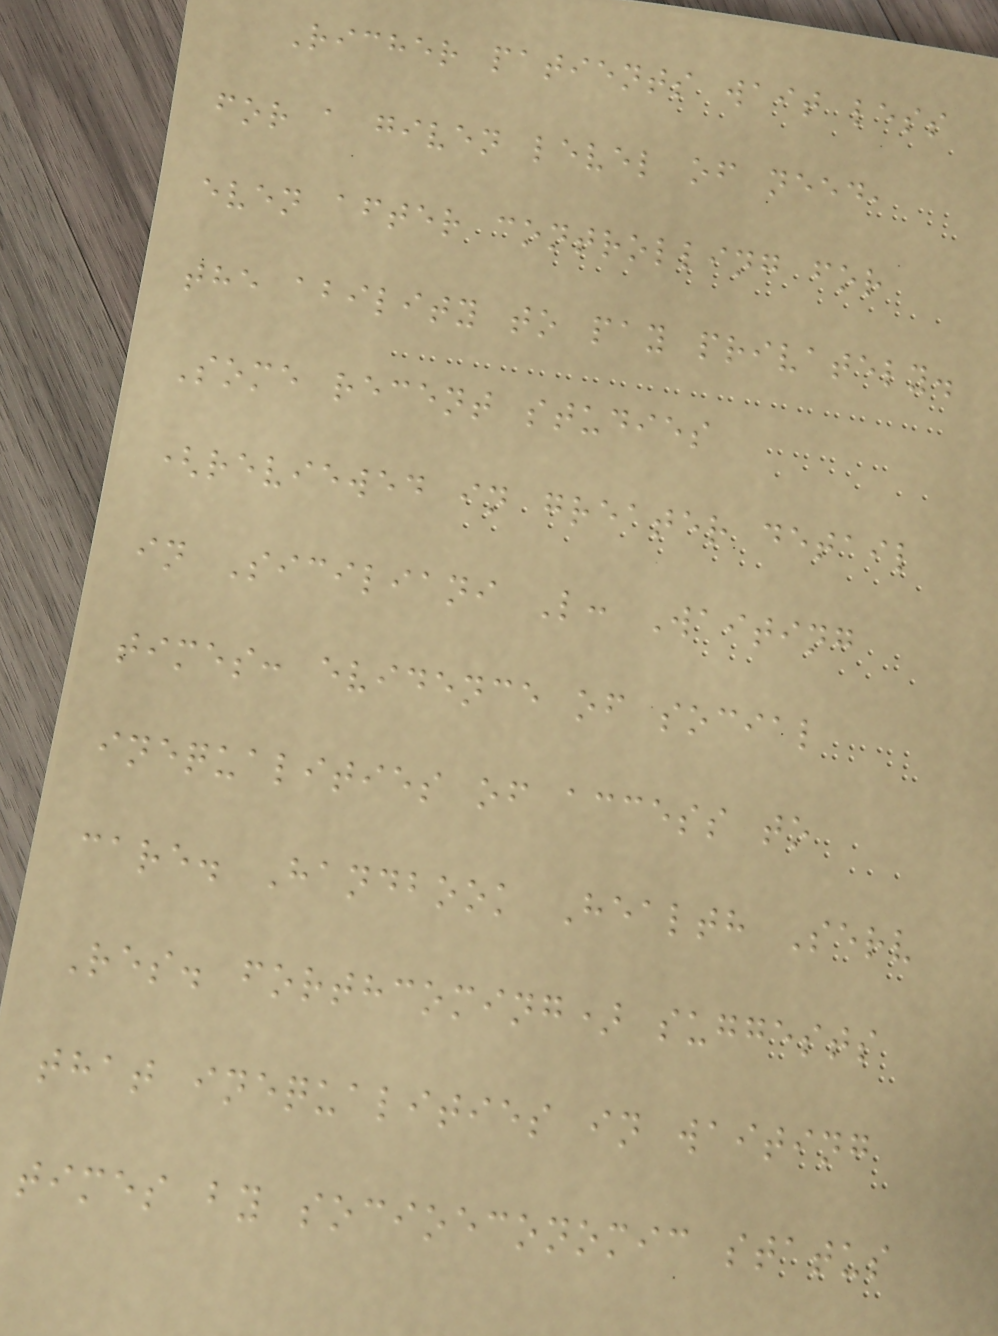Richer patients wait less
for a given level of need,
even after controlling for
the ability to pay privately.
Some recent studies
(reviewed in greater detail
in Siciliani L: Waiting
times: evidence of social
inequalities of access to
care. Handbook Health Serv
Res. forthcoming) suggests
that inequalities in waiting
times by socioeconomic status
